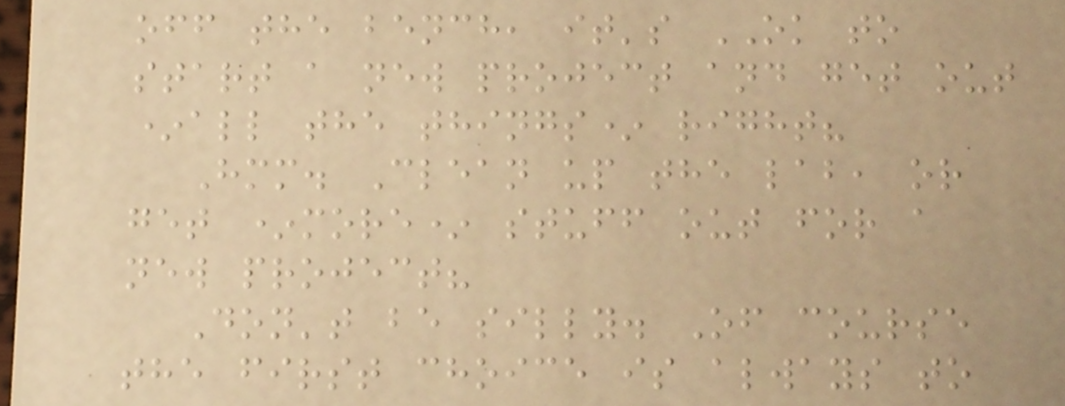off the bench, it's OK to
start a new project and get out
*all the things* right?
Hmm. Clean up the lab, or
get *more* stuff out for a
new project?
Don't be silly. Of course
the first choice is always to
